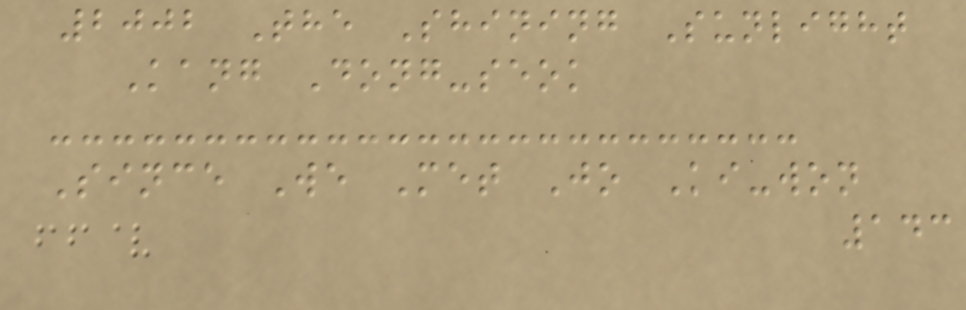2002 The Shining Sunlight
Kang Dong-seok
Since We Met Jo Ki-won
143
